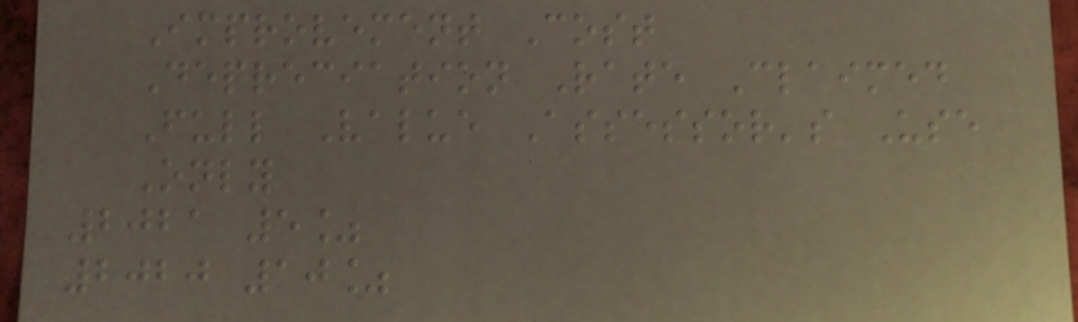Improvement Cost
Depreciation Rate Claimed
Full Value Assessor's Use
Only
2021 5%
2020 10%
